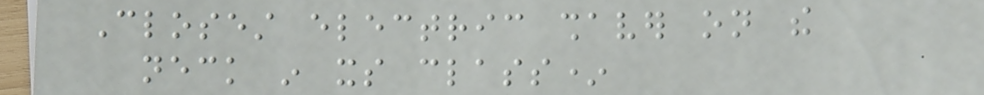Closest electric shaver on the
neck in its class*
